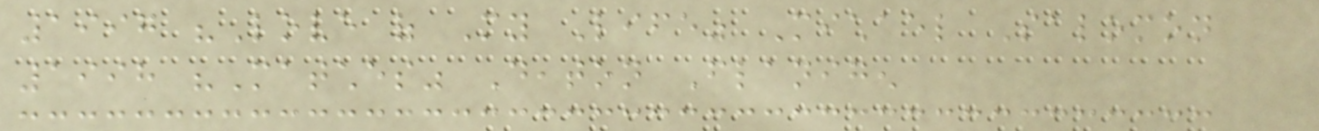1997 "Love of My Life" Michael Salomon
1998 "Matches" Deaton Flanigen
